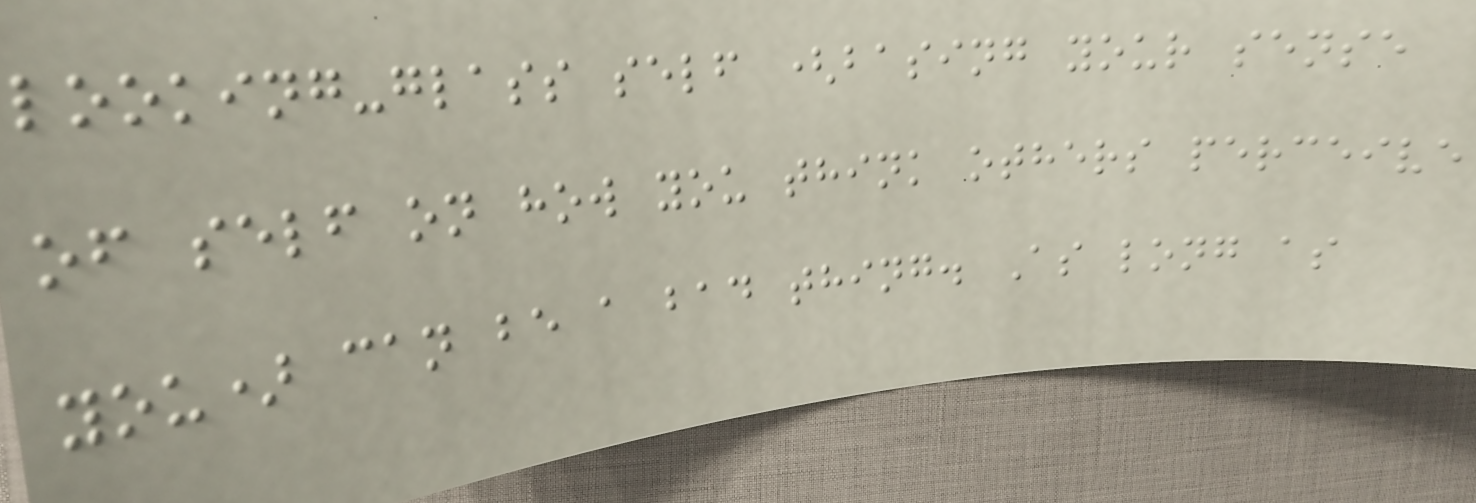looking-glass self (basing your sense
of self on how you think others perceive
you) can be a bad thing. As long as
